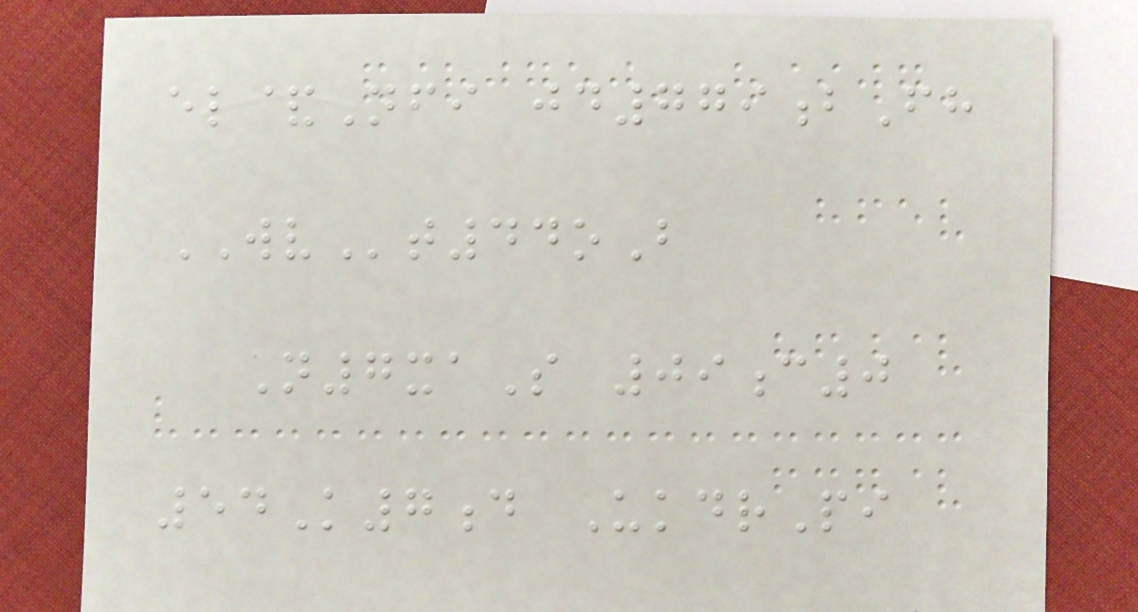el&Nfi jd779bFh
WVt44oB
N7xaS 09c0
54K7d UkdrPi
